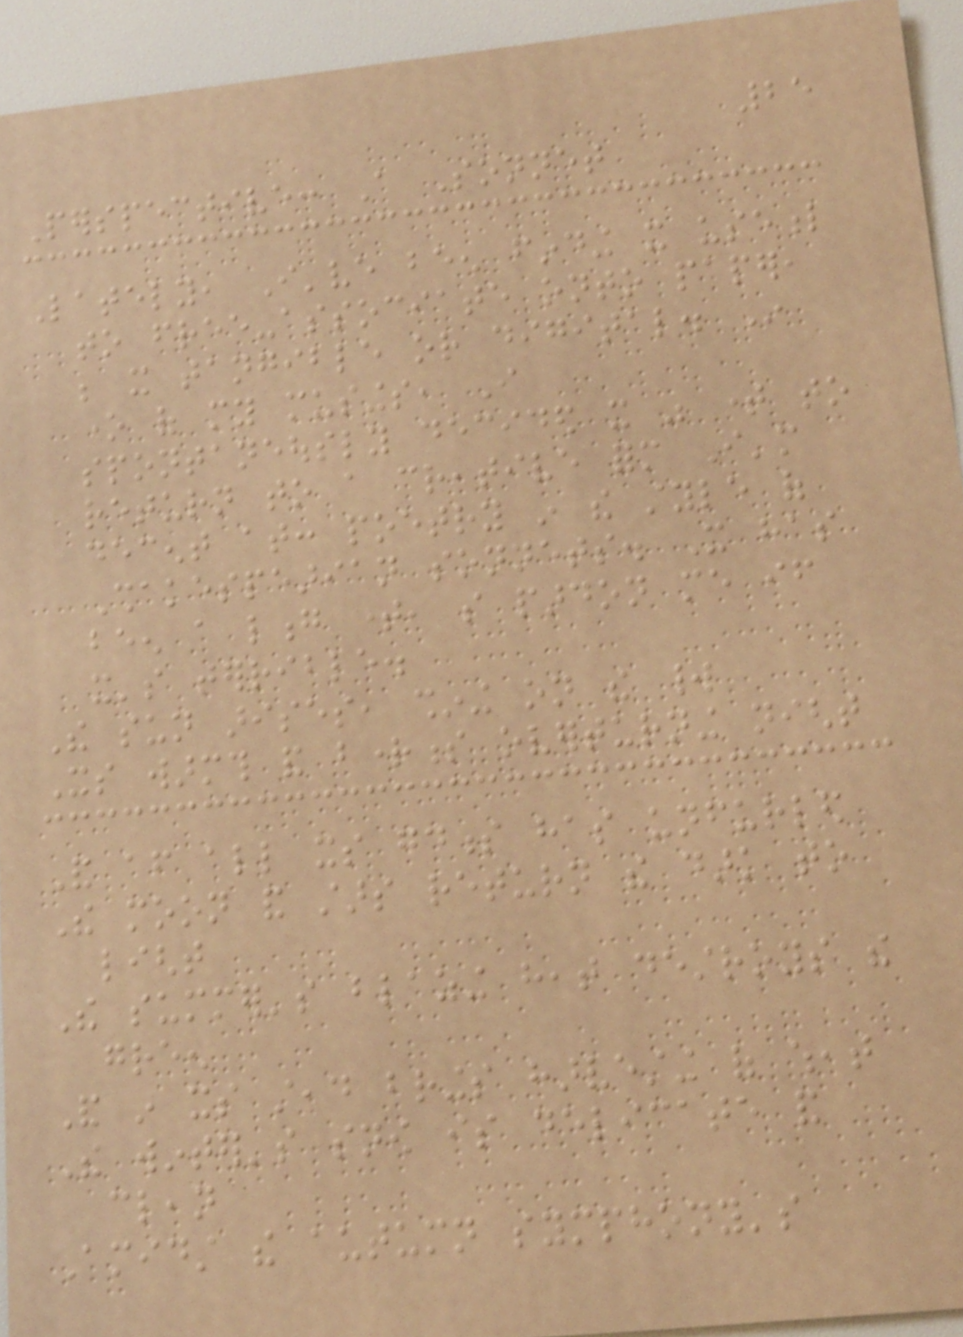25
Perspective: A Sonnet
Lately, I've been finding it useful
to free-associate onto paper,
be it tangible or digital. In
one of my musings, I
spontaneously decided it was time to
return to a creative form I'm
decent at: poetry in the style of
Shakespearian sonnets. It has
been a long time, so pardon me if
it's terrible.
The sun arises, shining on the world
Its warmth and brightness overturning night
And after all its goodness has unfurled
The moon and stars return the dark to
light
The summer's blazing heat destroys the
green
And in its stead brings harvesting of wheat
The winter's snow is delicate and
clean
Amidst the autumn symphony's
